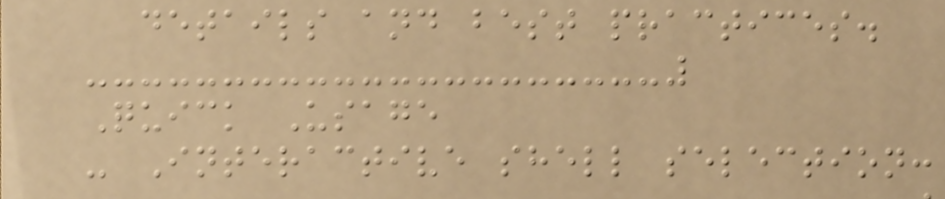details and best practices.
Quick Usage
- Interactive shell selection:
